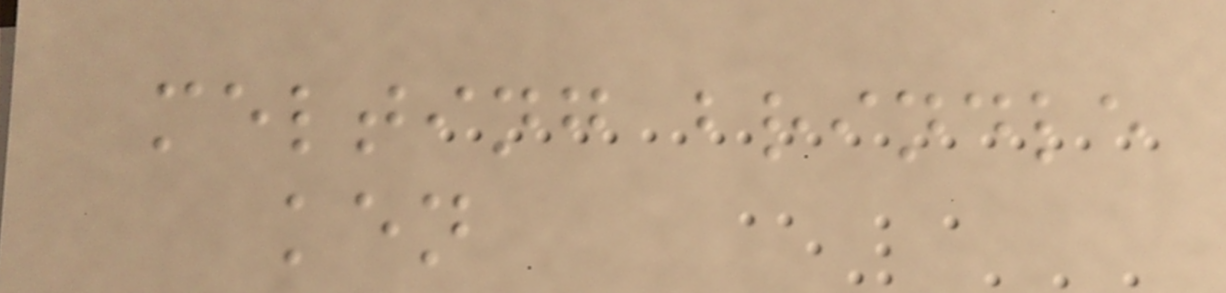melting brindle
ken
